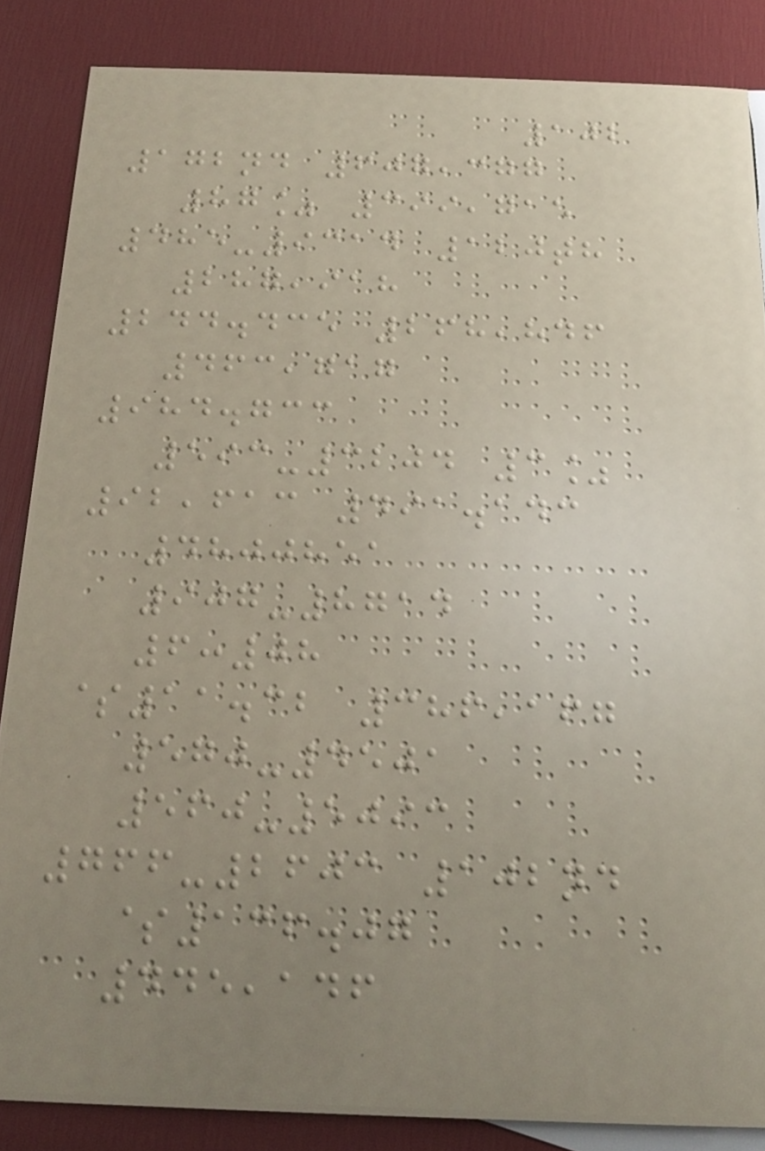102
172nd 607,377
87% 399,715
485-9314 120th
287,918
244.435 268,846
463,717
984.733
593-3204 3%
92,613 491.143
4800851
907-8714
6:08
$11.32 386,167
570-4501
560-5093
766-2603 102nd
$136.07
445,146
